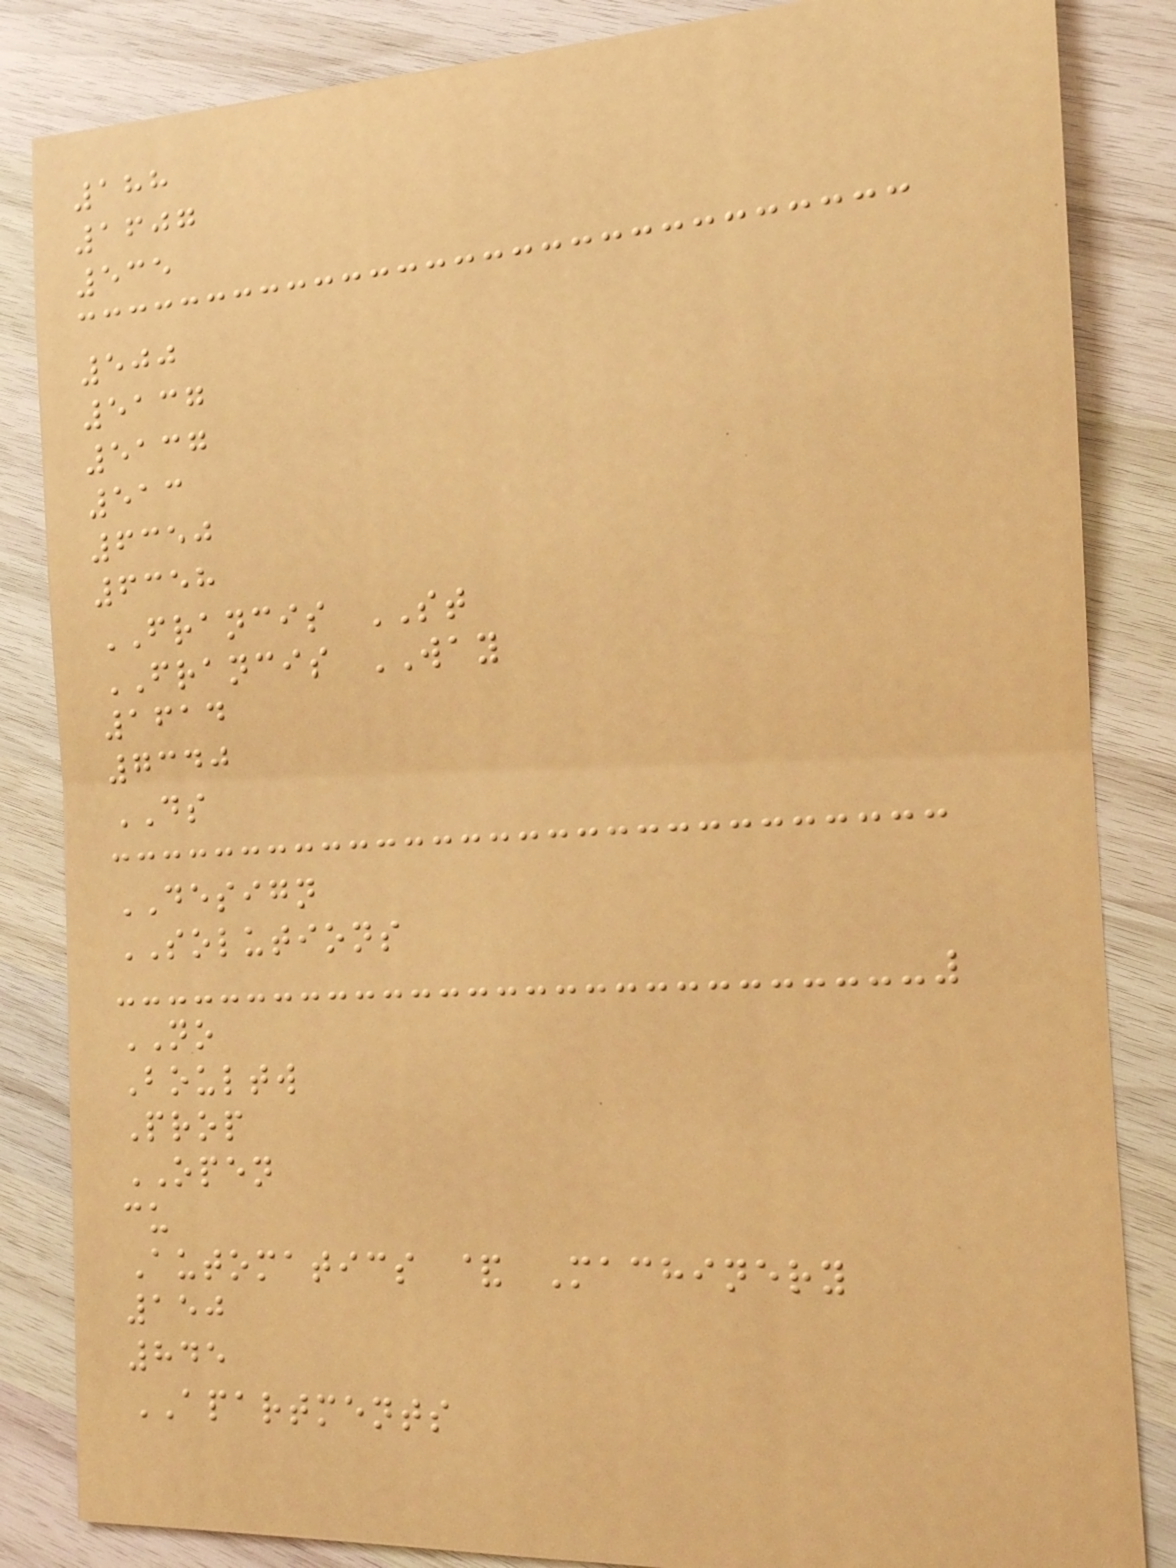188
1607
535
500
5137
5137
513
6350
6358
FRANCIS ST
FRANCIS WAY
1614
7340
DS
DESIGN
SOLUTIONS
NO
Boultw
Prop
OPEN
cu
Automatics & Machinery
150
845
APARTMENTS
